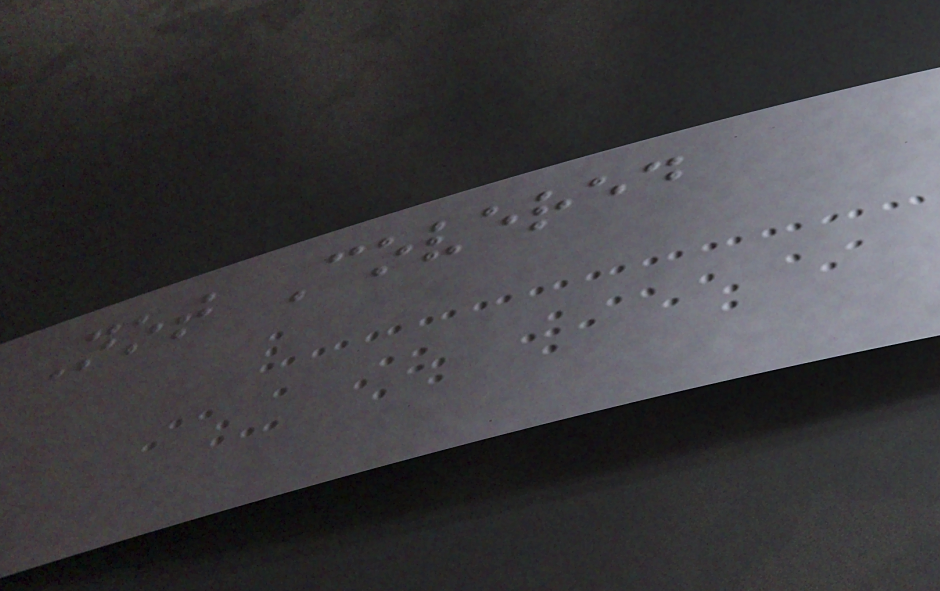Not Covered
